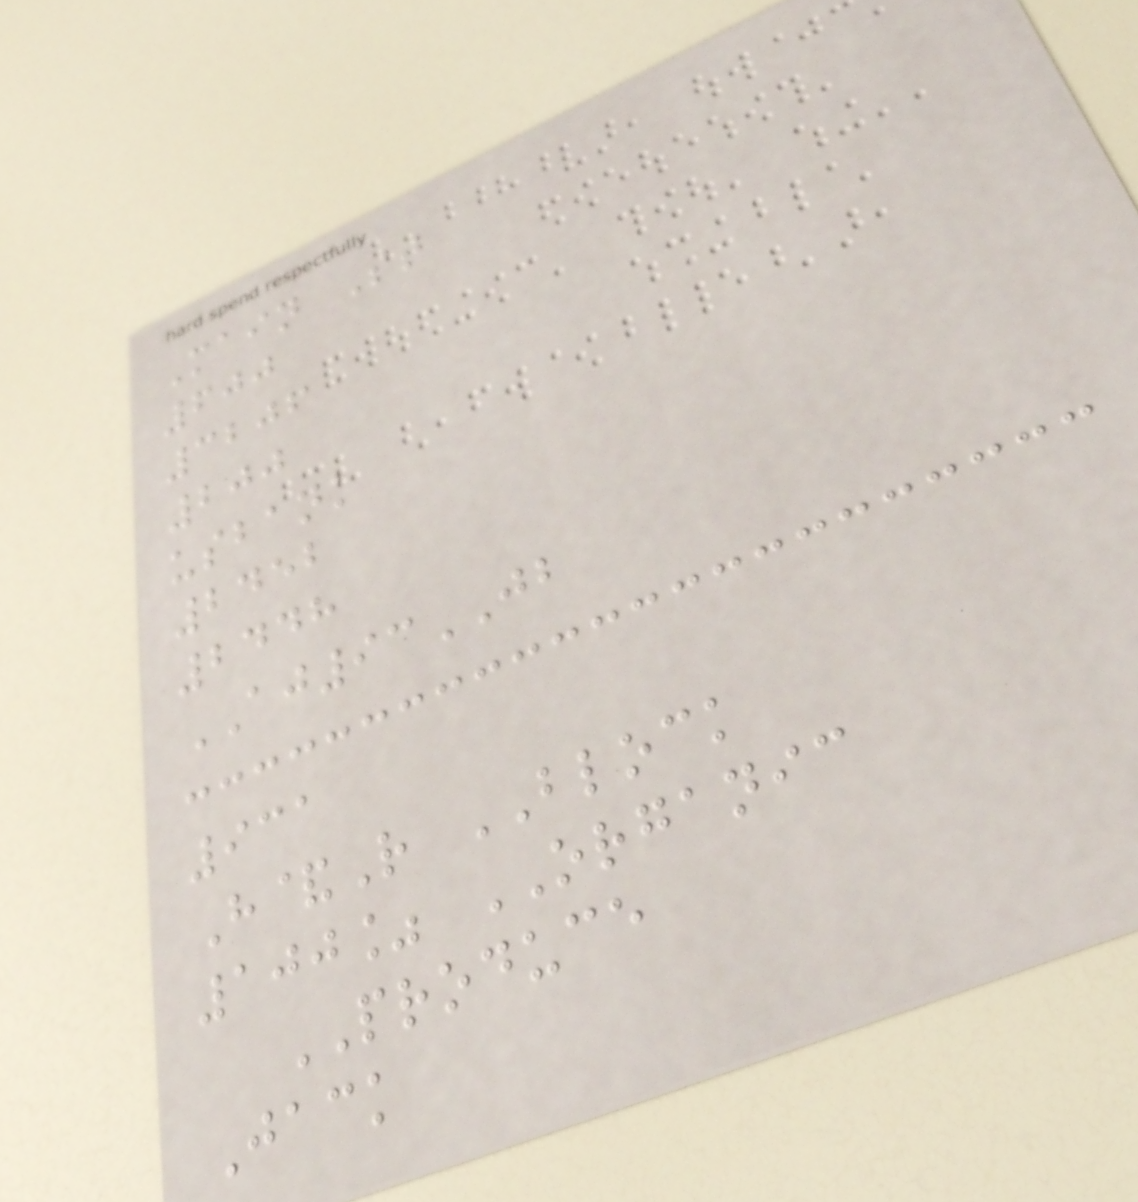Main St
600
3206
200
usbank
2452
2448
AJ93JB
931
H&R BLOCK
100% ORGANIC
PRODUCE
Jack
